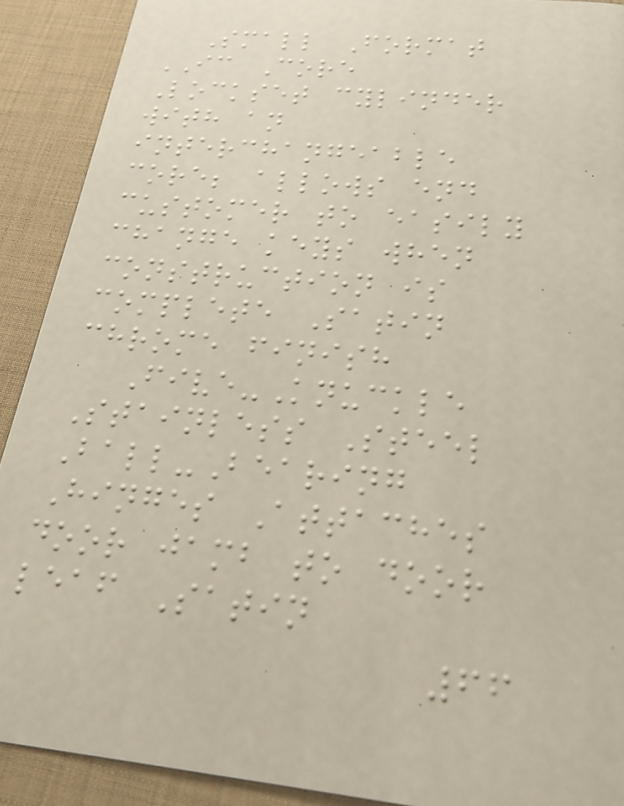Small Format
IC Core
Lockset cylinder
with an
interchangeable
core; allows end
customer to easily
change keys when
construction is
complete Satin
chrome finish
Five-Knuckle
Stainless Steel
Ball-Bearing
Hinges Attaches
door jamb to door
leaf Satin
66
